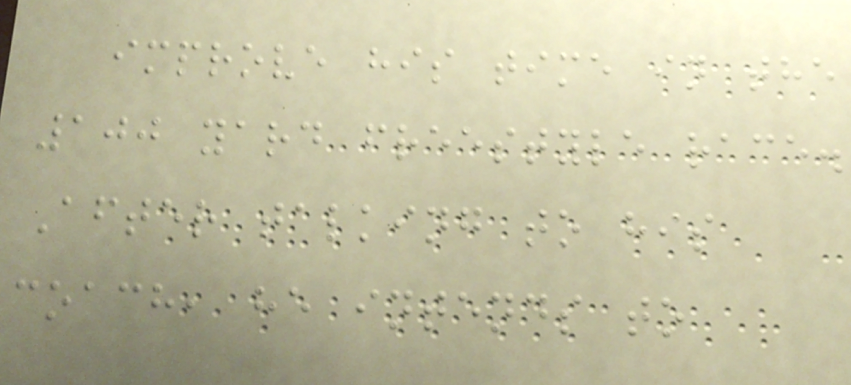improve his time in the
100 yard freestyle race.
After talking to his
coach, he intends to
